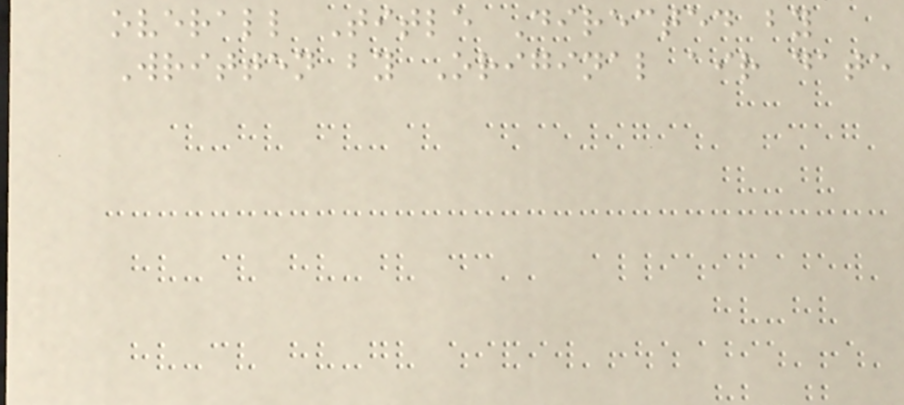overall Title Directed by
Written by Original air date
